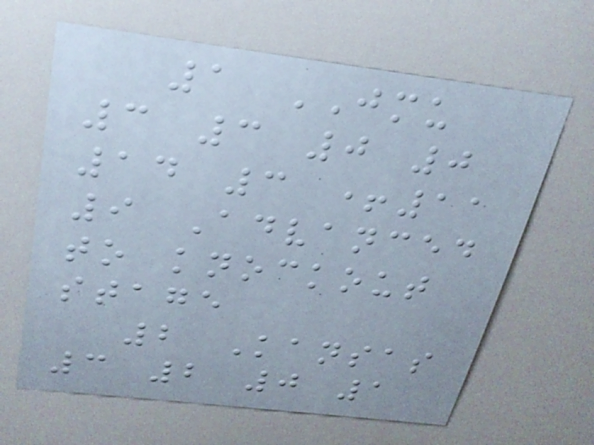1 JMU
3 3 0 0
14 3 +11
9 Advanced
to knockout
stage
2 Kansas
3 2 0 1
